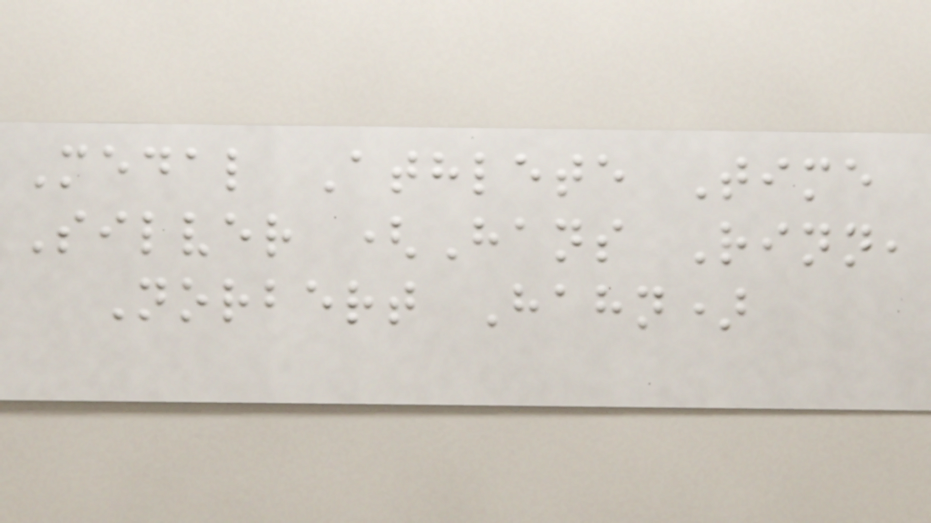Medal Athlete Time
Silver (Hans Rinn,
Norbert Hahn)
